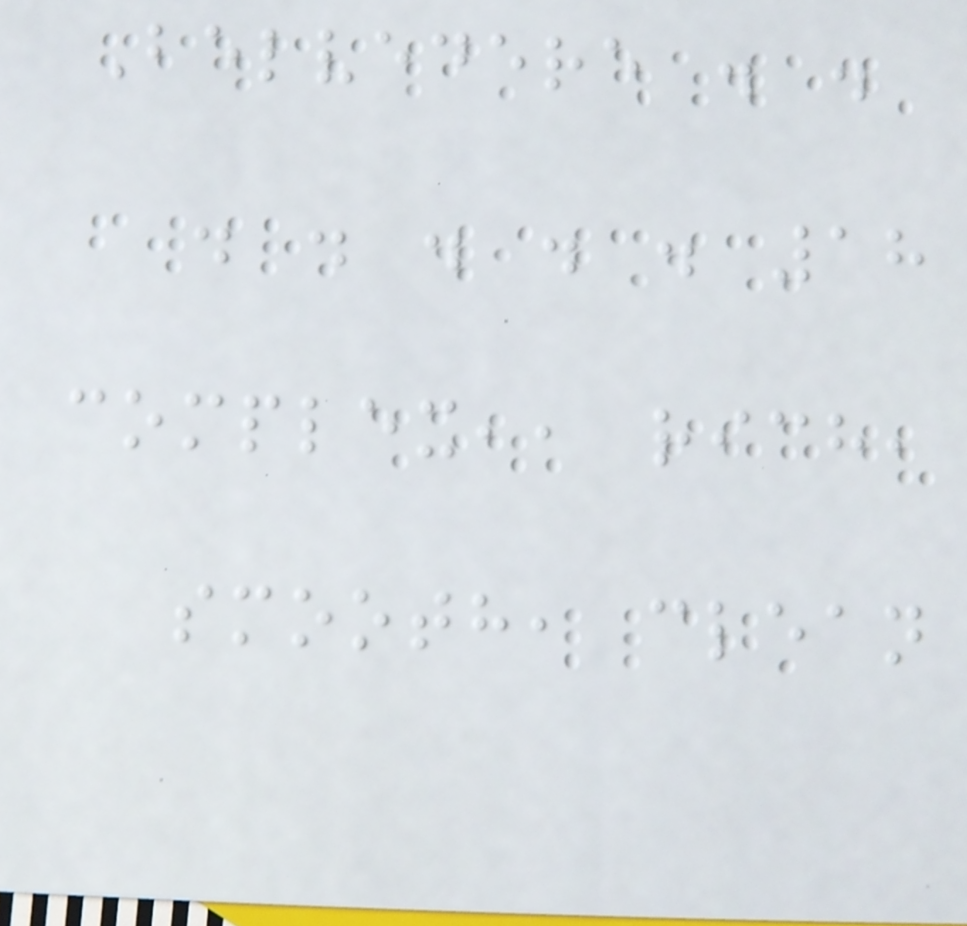Belvedere . .
. . . . . 18
complex,, rich,
smooth, clean
